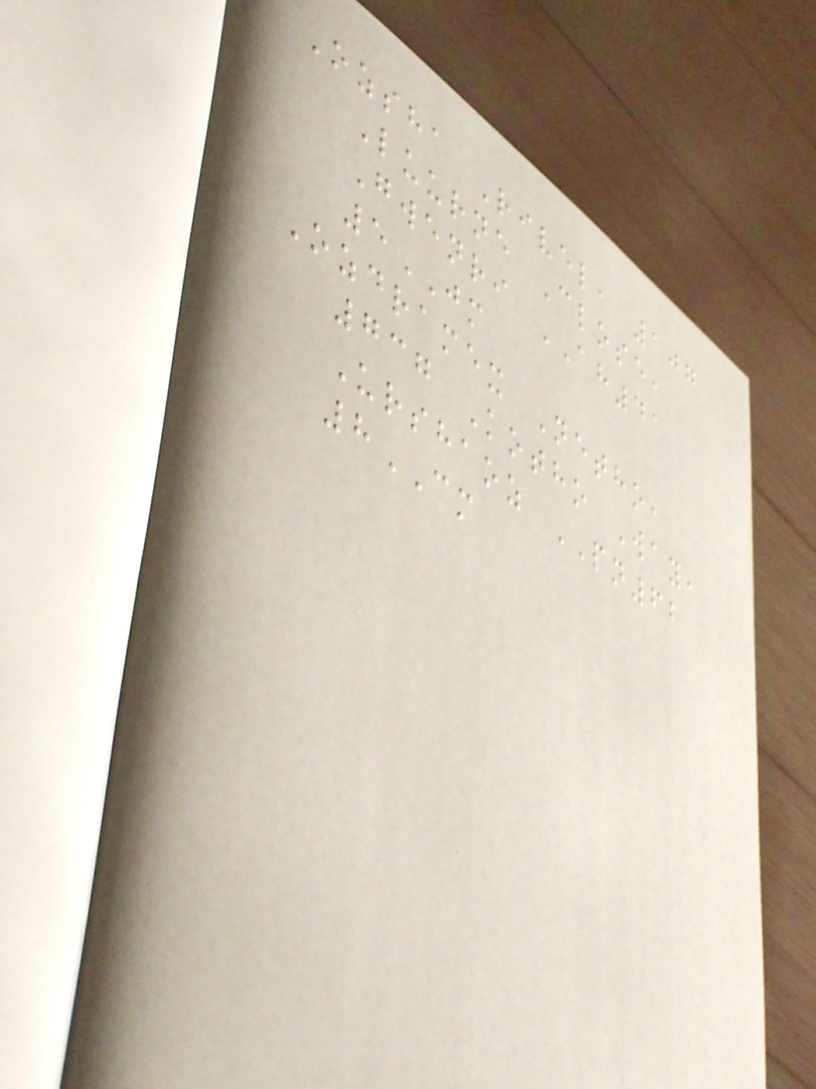Ozsha Rivel, 107
Luurne Close,
Gwenri AH41
5JM
Ozdramex Netho,
737 Kotho Way,
Urshaoz PN62
8CM
